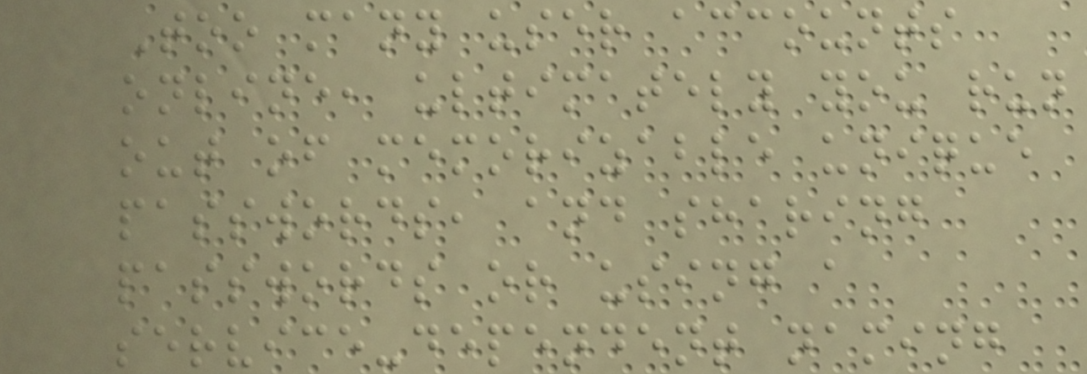Too many user accounts
online, ultimately you run
out of memorizable unique
passwords, and sharing
passwords or using a
service-dependent naming
